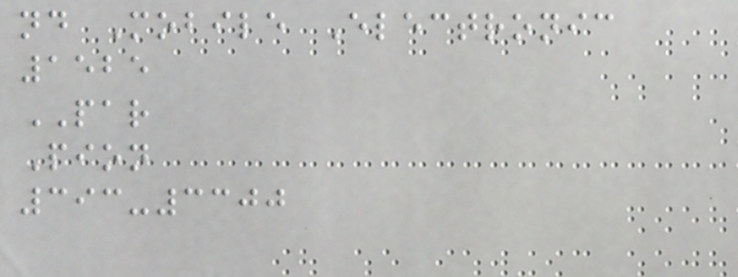nd Mobile Electronic
1525
PAR
Pion
393-3300
